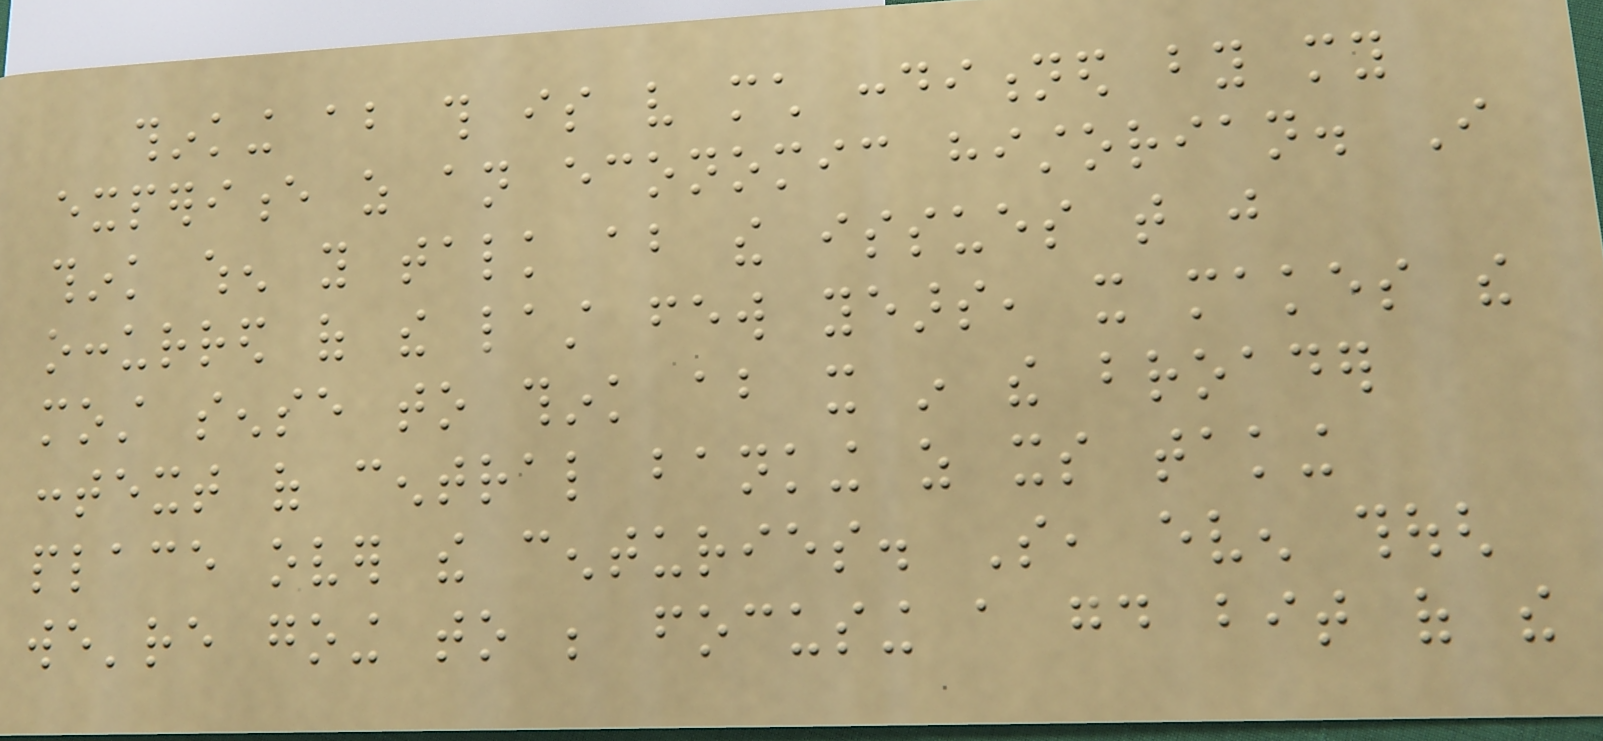thinking about this is very much conditioned by my
experience as an economic historian. I
think when you talk about the issues that just
occurred of the last few years, it makes the
most sense to think about it in the broader
context of central banking as its taking
place over the centuries. So, even though
we're going to be focusing a good bit of the
